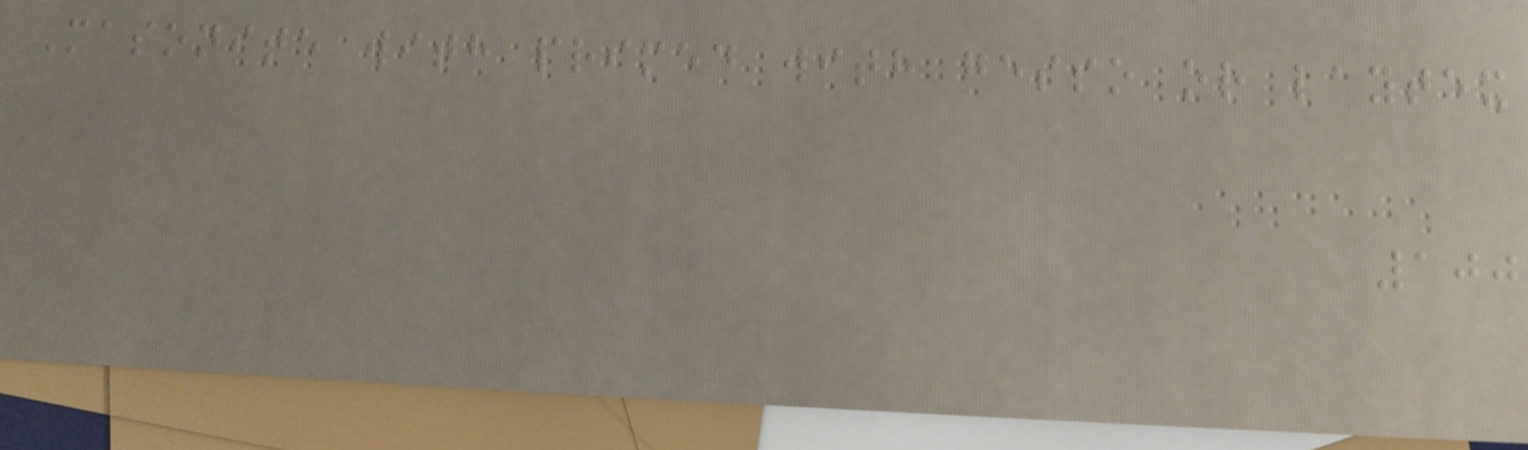Masonite with primed with gesso or laytex
100
